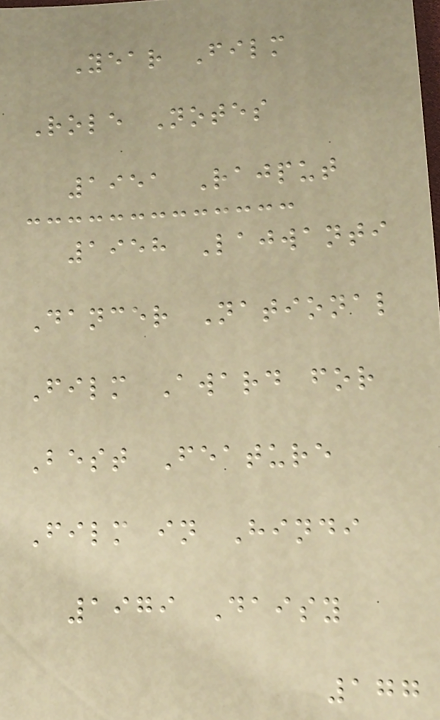Year Film
Role Notes
1951 Rajput
1958 Lajwanti
Dancer National
Film Award for
Best Feature
Film in Hindi
1979 Daisy
177
